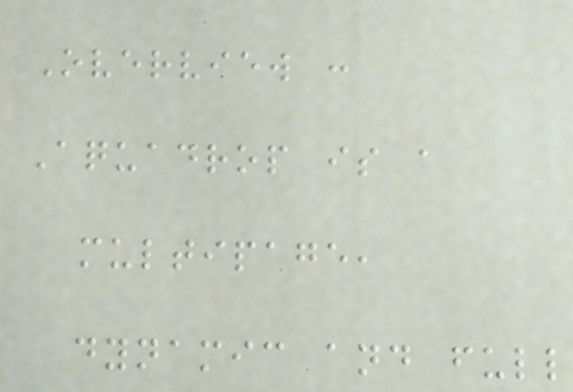Overview :
Aquadrop is a
multipage,
dynamic and full
